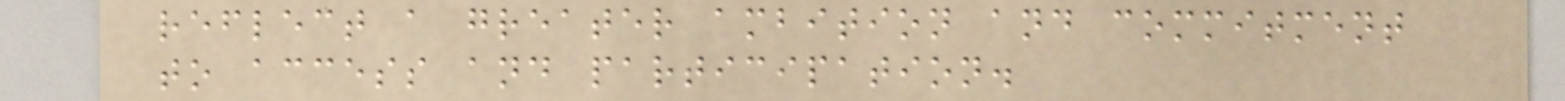reflect a greater ambition and commitment
to access and participation.
